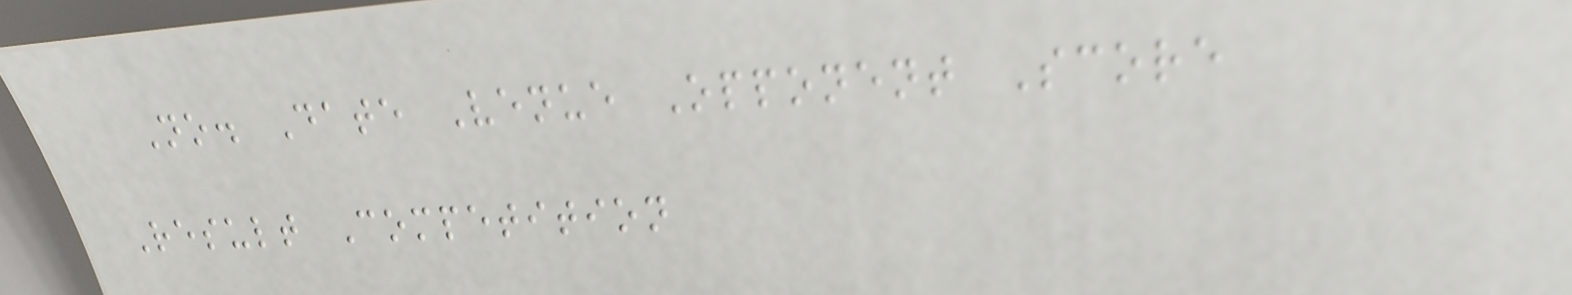No. Date Venue Opponent Score
Result Competition
